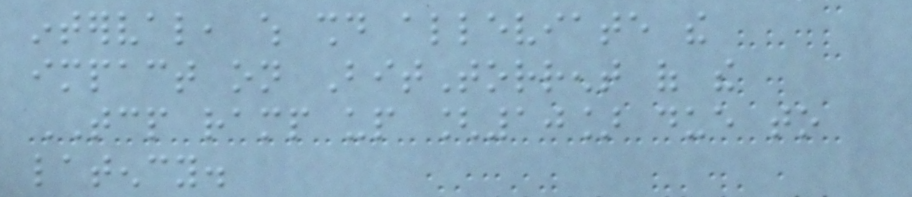interval, which should alleviate the
impact on BitTorrent of the
TCP ramp up [10] due to
latency.
